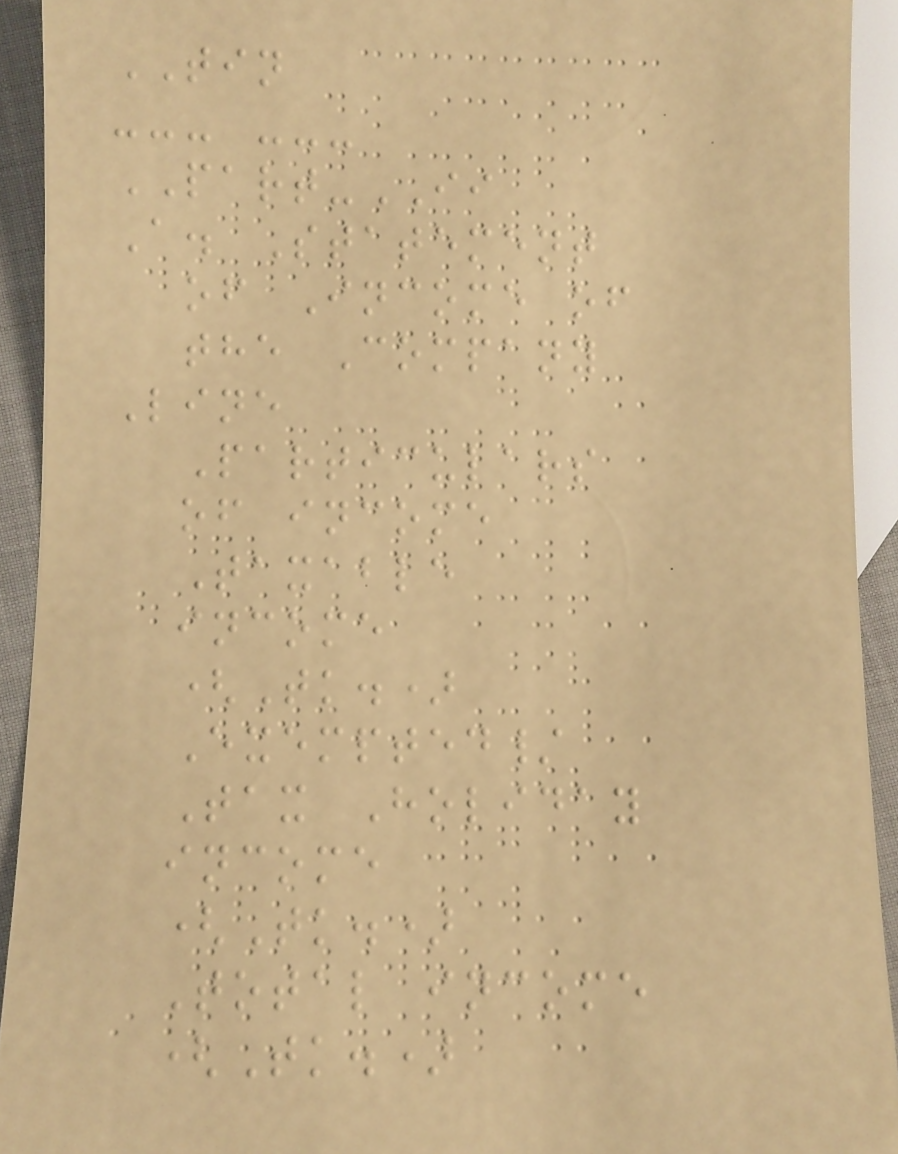TIN
--- ---
PART-II
A. Statement
of Income of
the Company
Line
Particulars
of income
Taxable
income
(Tk.)
Exempted/
Tax Holiday
income
(Tk.)
Total income
(Tk.)
